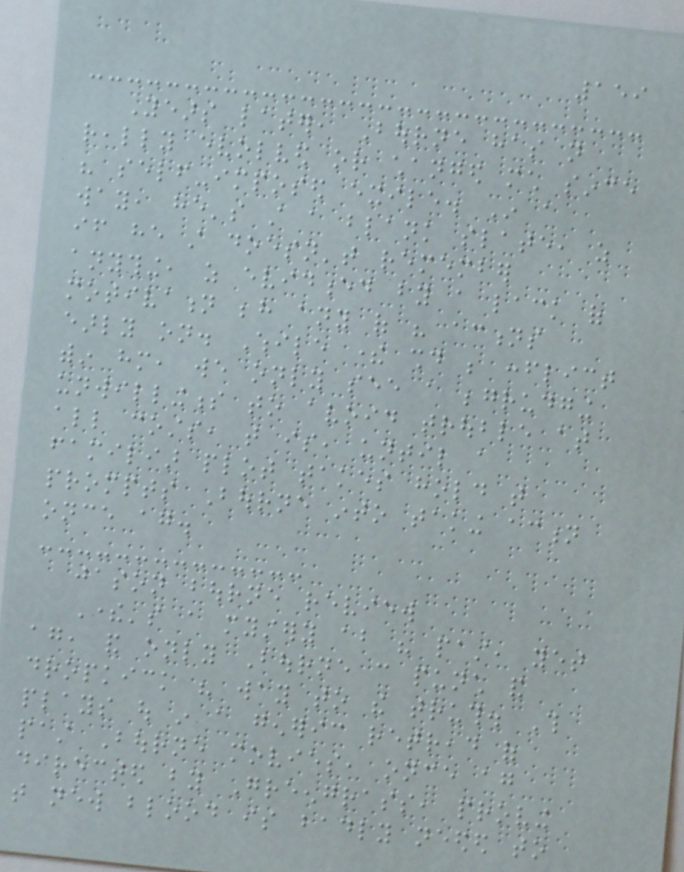159
Years later, Bourne has not
really evolved or changed much since
his self-imposed exile. In a
way, he's still a blank slate, as
if he still doesn't remember
anything, as evidenced by a lack of
motivation behind any of his actions
early on. While there should be conflict
within him, we only see a begrudging
unwillingness to avoid trouble at
all costs, that is, until a
familiar plot takes hold that
prompts Bourne into taking action
once again.
jason bourne review
There's a mystery about his past, yet
again, and only Bourne can punch and
dropkick his way to the truth. This
plays out in a generic retread of
past Bourne movies, once again
directed by Greengrass, proving
that new blood is badly needed to
